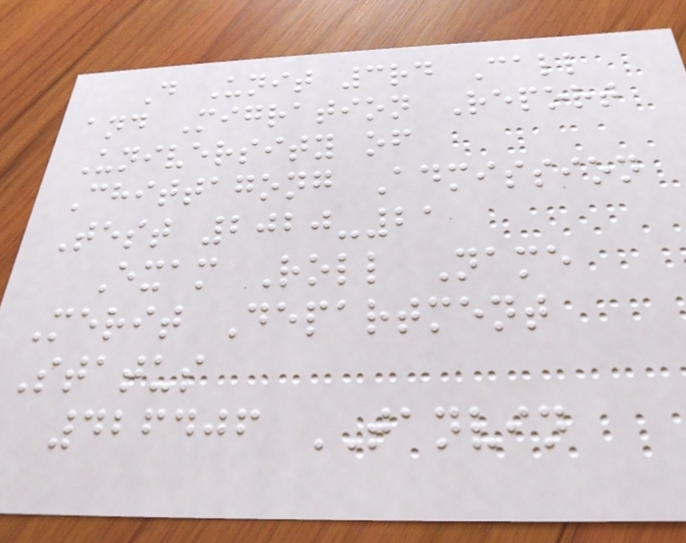D Unit 3rd Call
and Migration Report
University of
Chittagong Admission
Test 2020-21
Exam Roll Name
Merit Department
Status
426406 TANVIN
